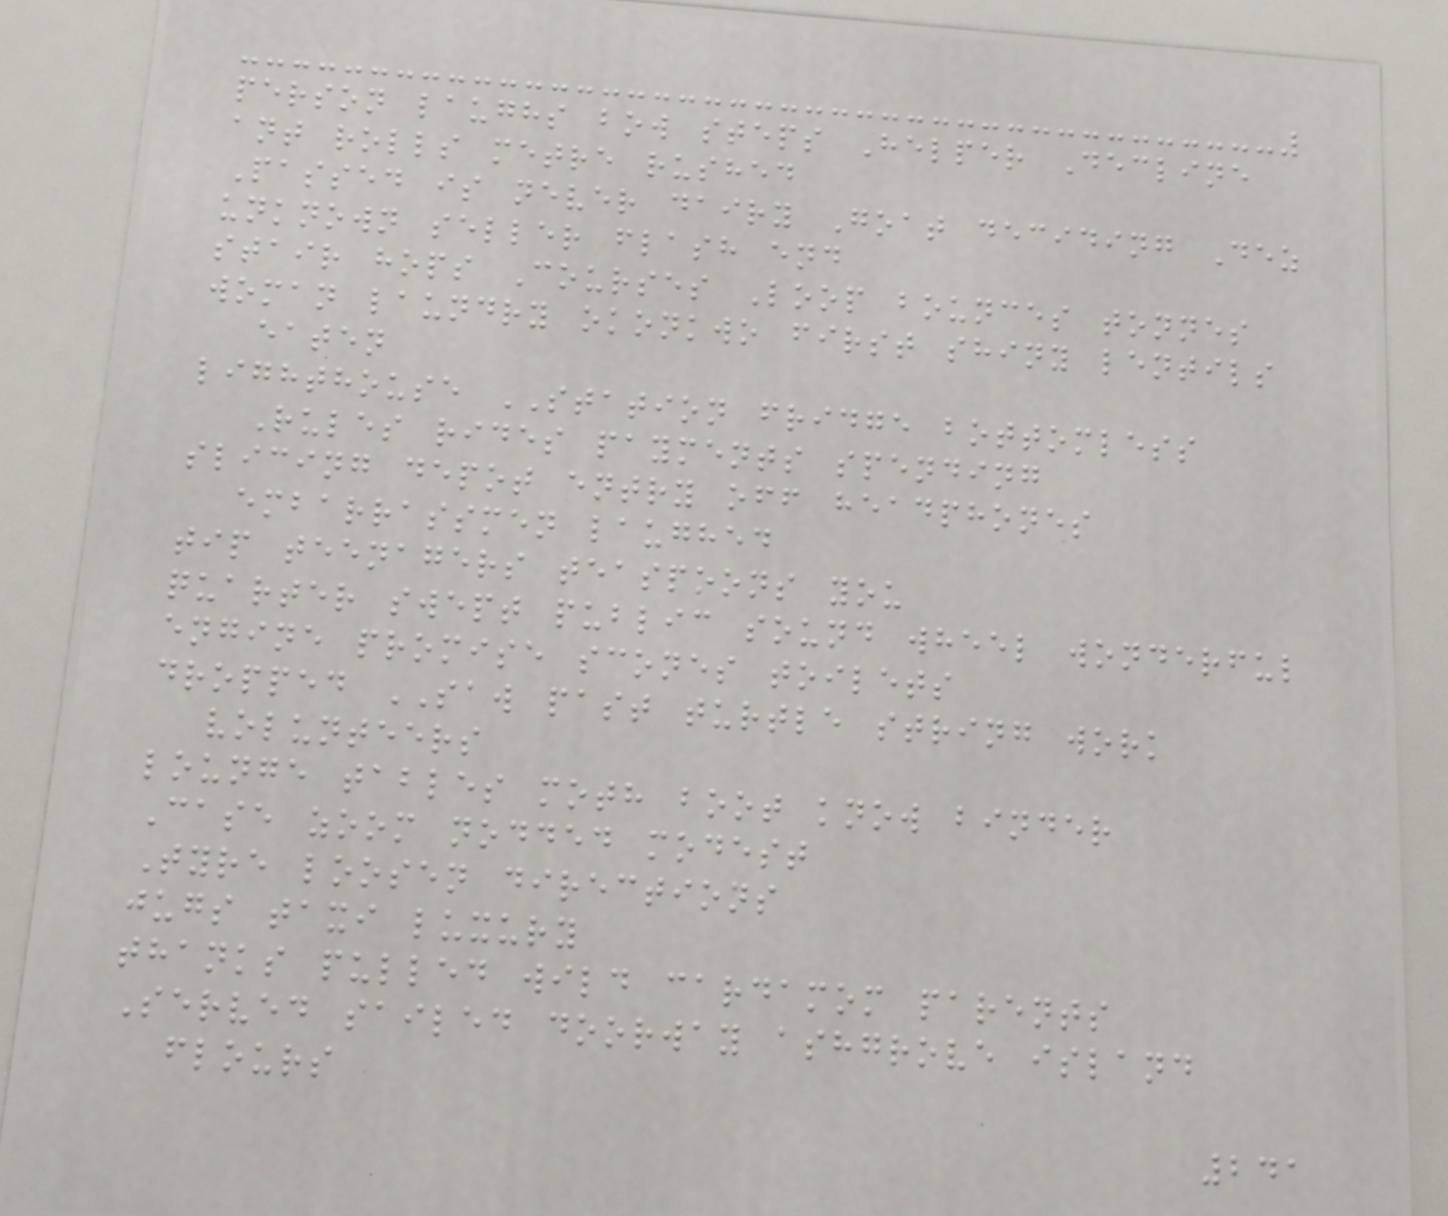person laughs bow steps Helper Decline
ant rolls metre rushed
Passed is never dairy Goat deciding Dez
unknown seller flash end
stair hops Courses Loop bounces tonnes
woman laundry okonkwo first shiny lentils
eaten
lighthouse STATION fridge bottomless
Rules rides payments spending
slicing depot entry off headphones
embarrassmen laughed
tip teenagers teaspoons you
quarter swept public sound wheel wonderful
engine promise scones toilets
dropped SAW past turtle string work
volunteers
lounge tables moth boot know binder
Case zoom nodded modest
Tyre loosen directions
jugs taxi luxury
thanks pulled wild cardamom parents
Served sailed doorway ashgrove island
flours
241
